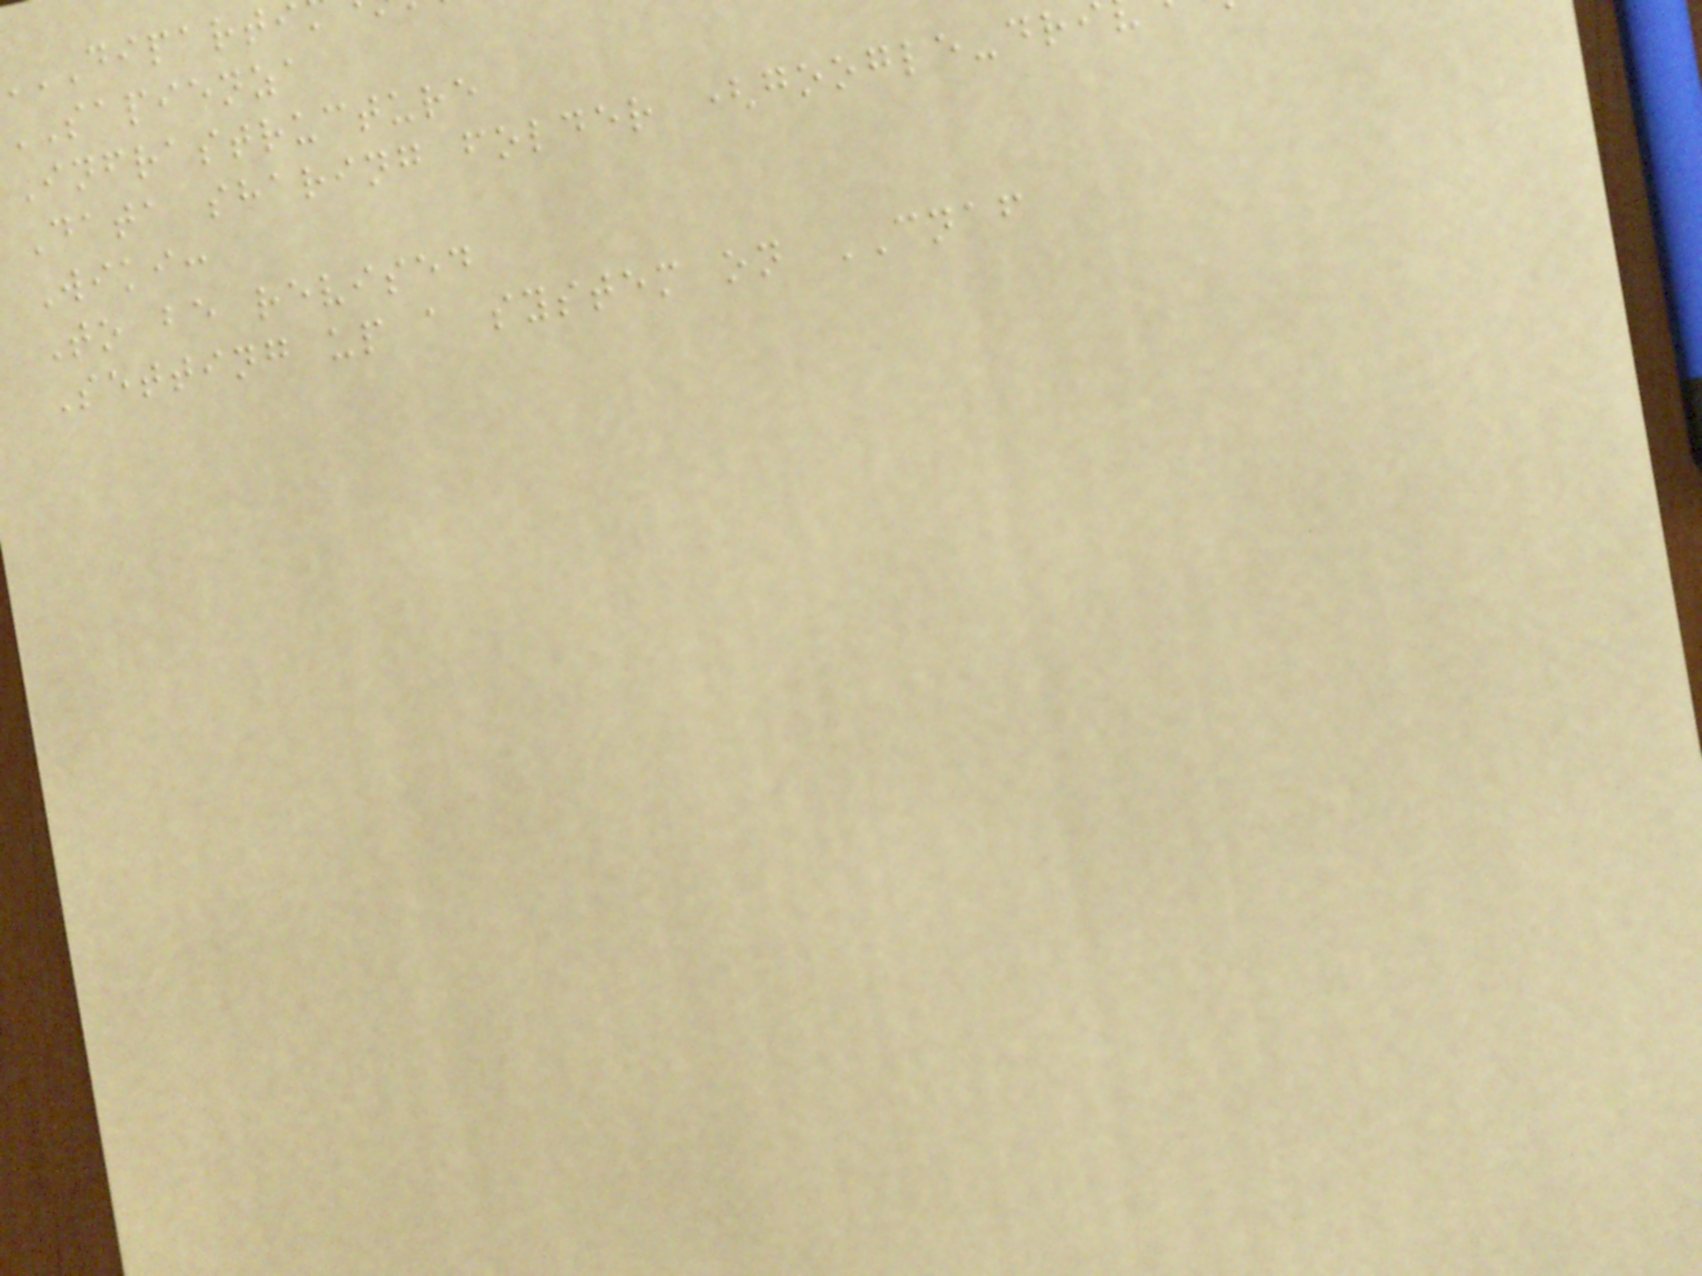SAPIENZA
Infrastructure
Data sharing folder (google-dr
Wiki:
To be revised
Setting up a system on CNAF
